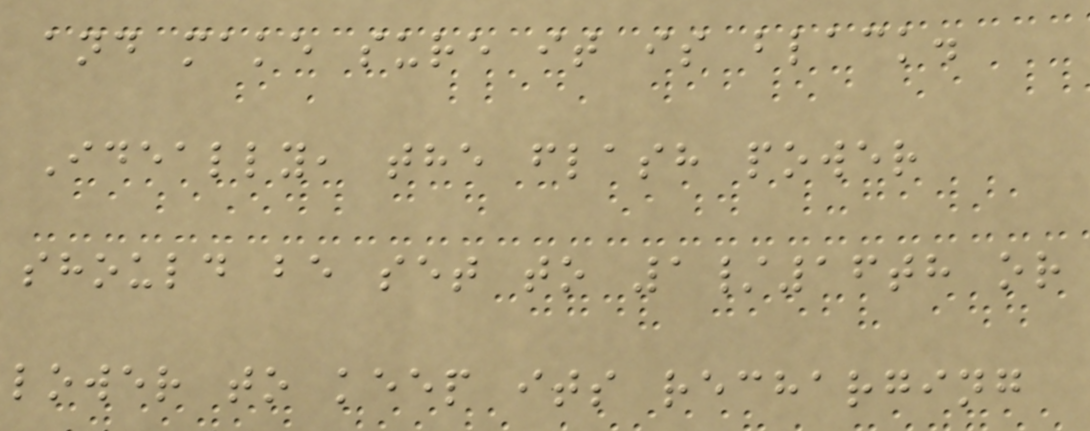and make sure it is black.
Ideally, the flash power
should be set to 1/16th or
lower to keep its recharging
